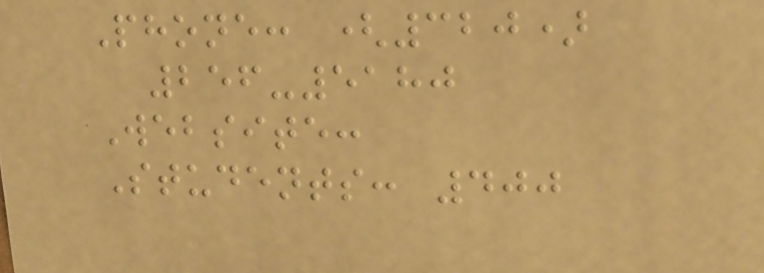Phone: (320)
256-5180
Website:
Students: 400
